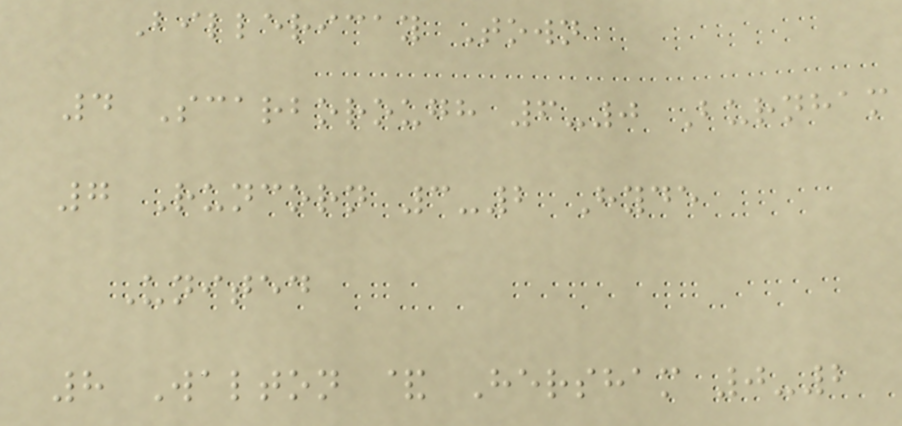Billericay Town
4 Scarborough 6-0 Burnham
7 Runcorn 3-2 Hyde
United
8 Walton & Hersham 0-2
